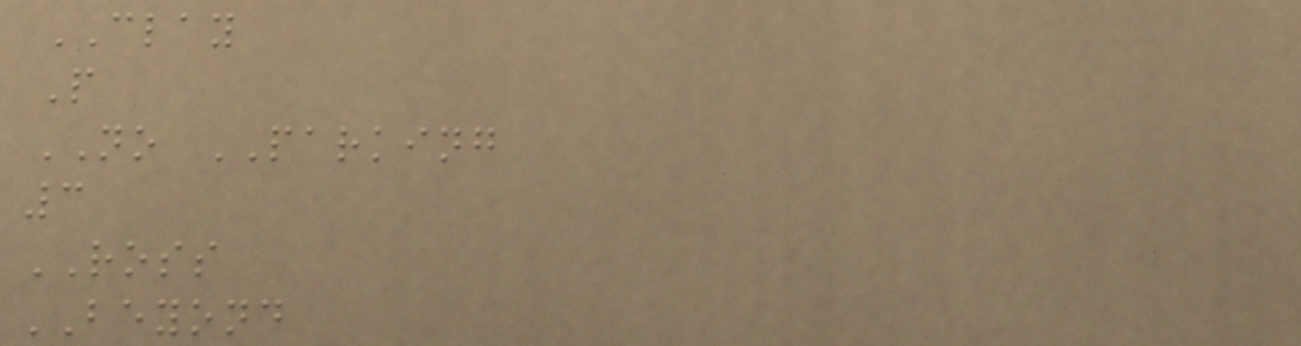CLAY
P
NO PARKING
3
ROSS
BEYOND
